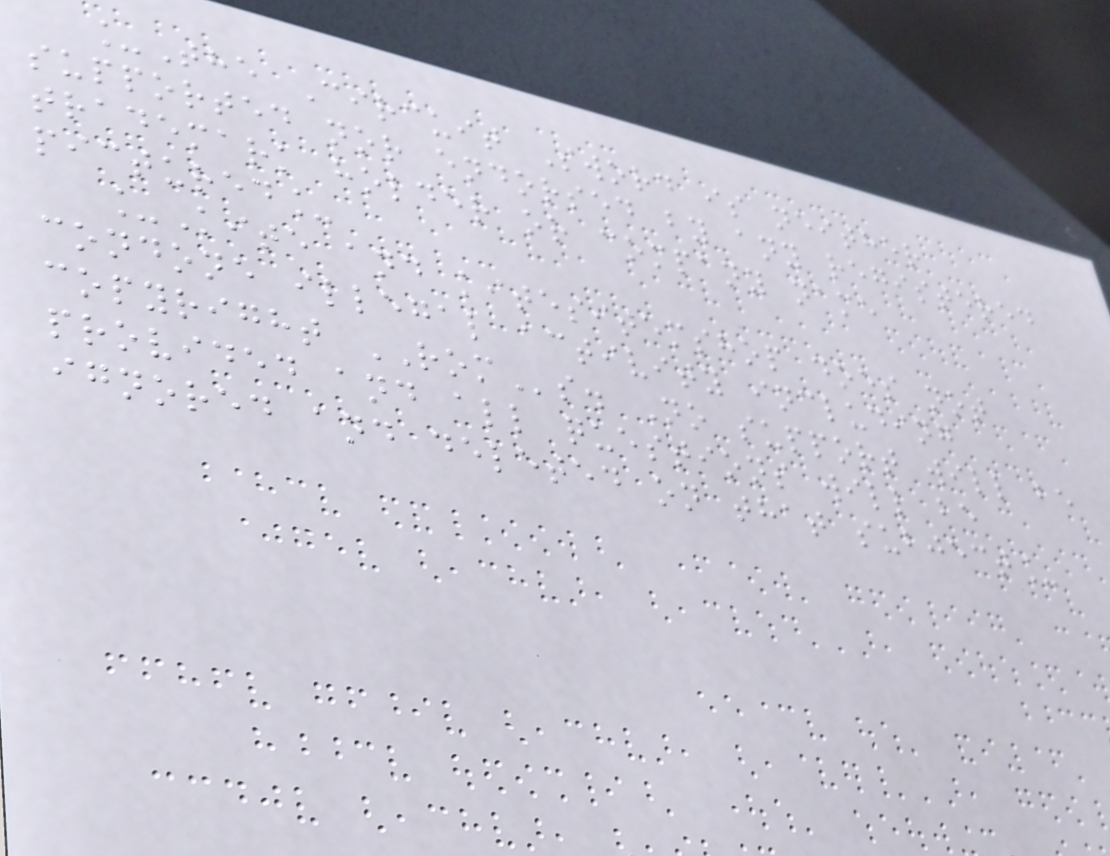_The Circuit Sword is neither
supported nor endorsed by any registered
trademark holder or company name
pictured_
_Kite and kitesitemshop does not
condone illegal activity including
copyright ROMs. No support will be
provided and all questions will be
ignored and deleted on that subject_
